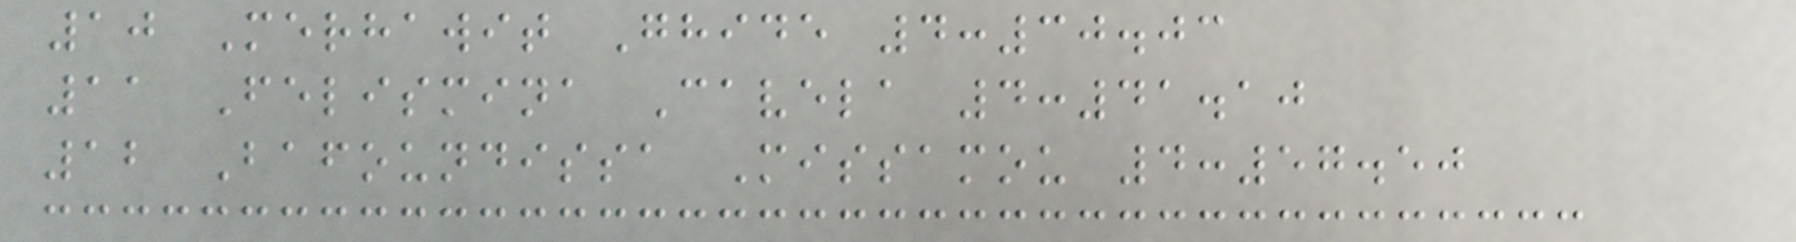10 Merhawit Ghide 4:30.03
11 Felismina Cavela 4:41.10
12 Bafoundissa Missamou 4:57.50
